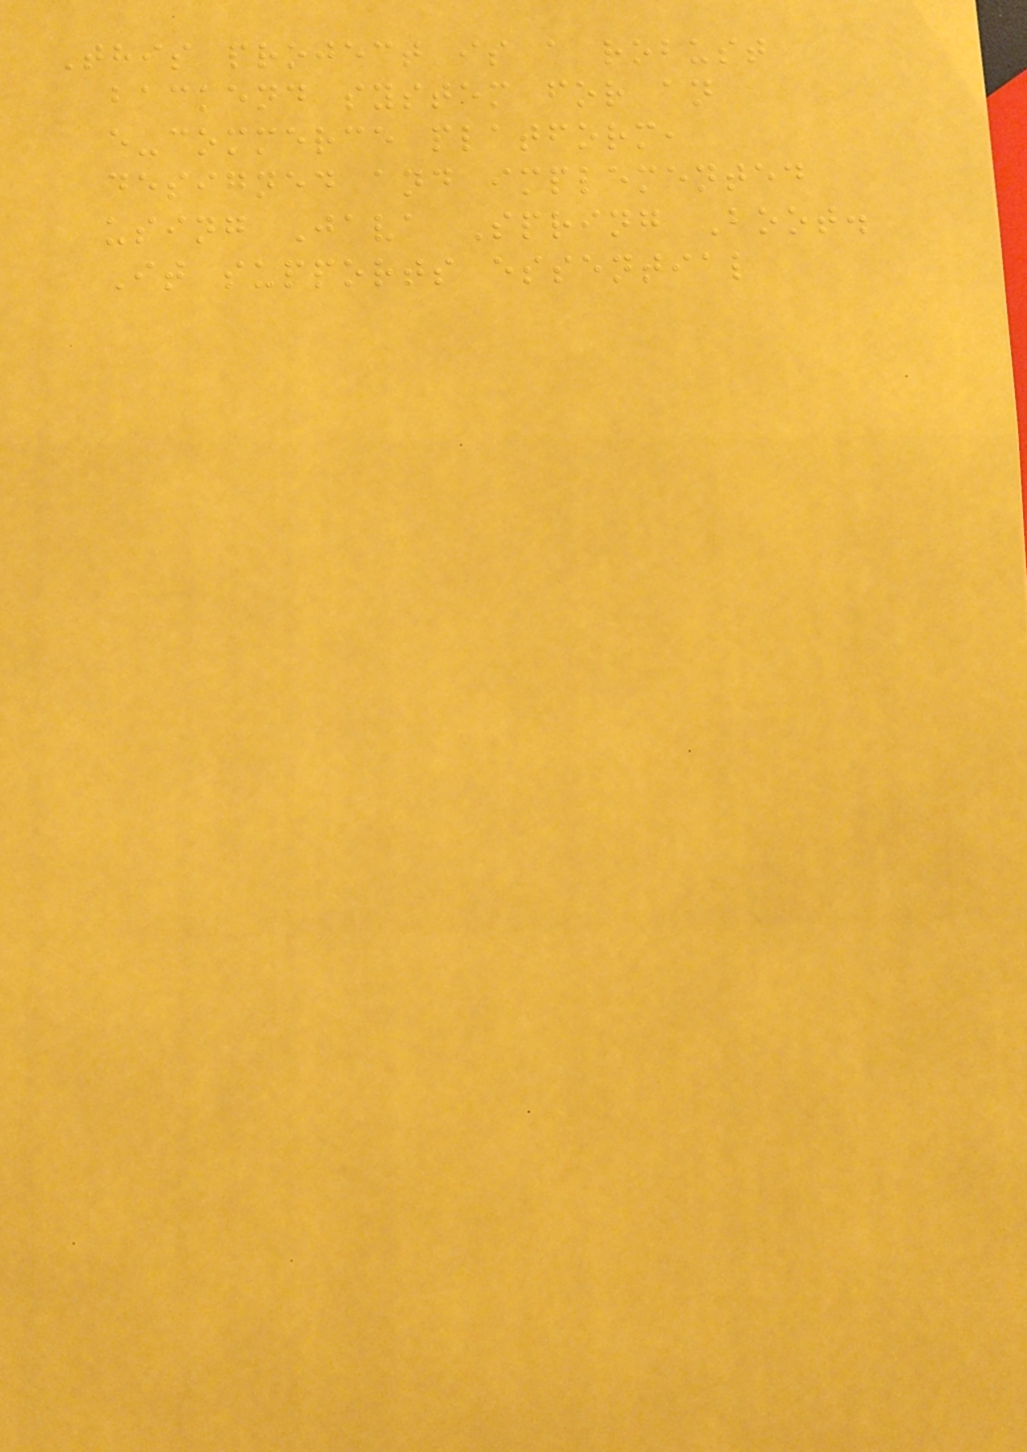This project is a robust
backend system for an
e-commerce platform,
designed and implemented
using Java Spring Boot.
It supports essential
